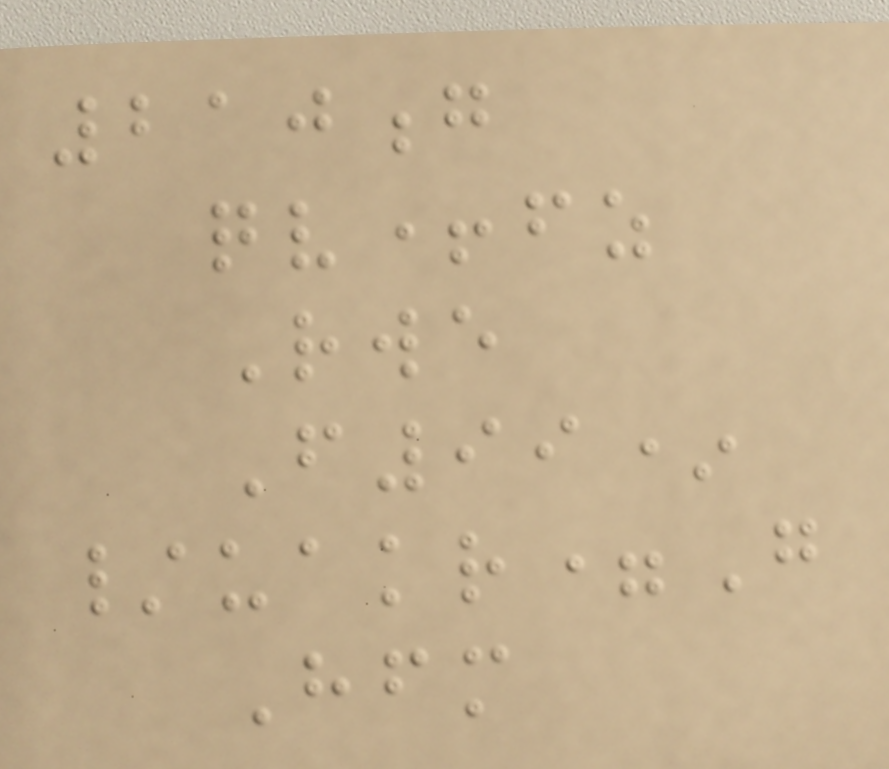210g
qv+fz
Rwe
F99*
/uakr=G
Hfm
